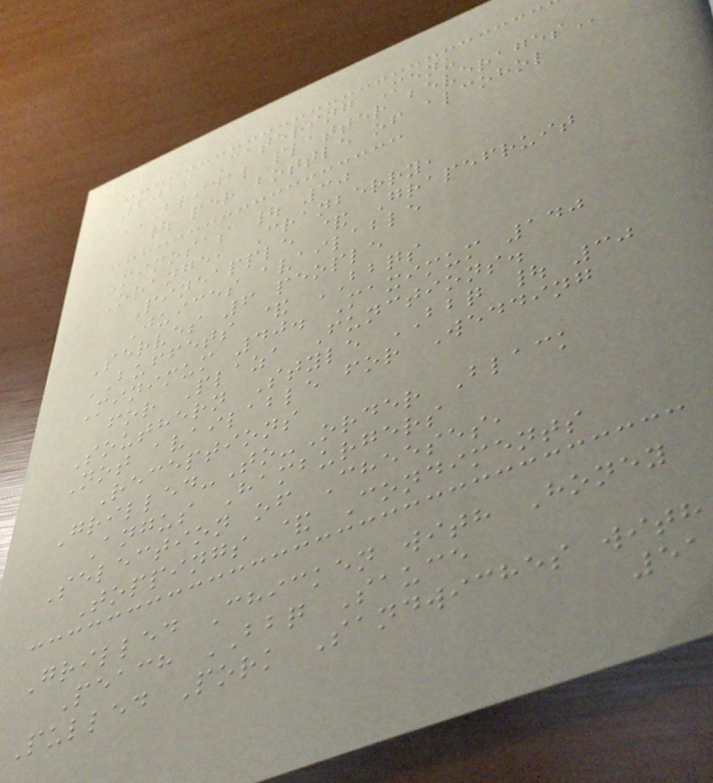2019 Catering Menu
BRIDAL PLATTER BEVERAGES
| per bottle of alcohol
Mimosas | 30
Orange, Cranberry,
Pineapple & Grapefruit
Juices available
Serves 6 people
BUFFETS & BBQS
Minimum 40. Maximum 140
for Plaza Functions.
Southern Style BBQ | 30
Not available for Wedding
Receptions
Grilled-To-Order Black
Angus Hamburgers
Selection of Cheeses,
Toppings & Condiments
Grilled Chicken with Honey
Peach BBQ Sauce
Pulled Pork Sandwiches with
51
